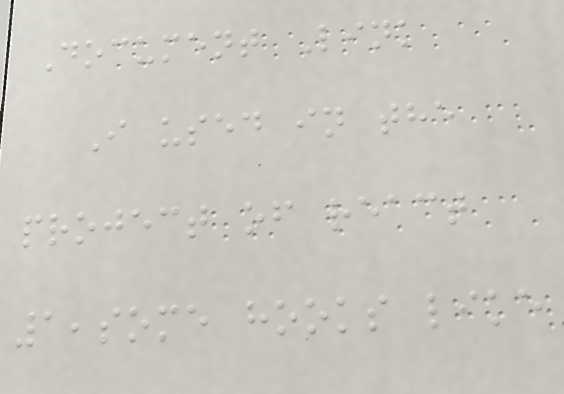Document Link
I used in the
project of react
1,some hooks like
